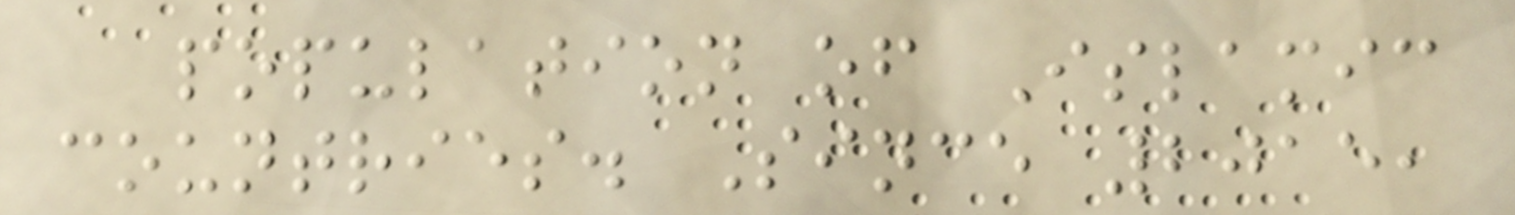population of Islamic
countries. Since 2015,
